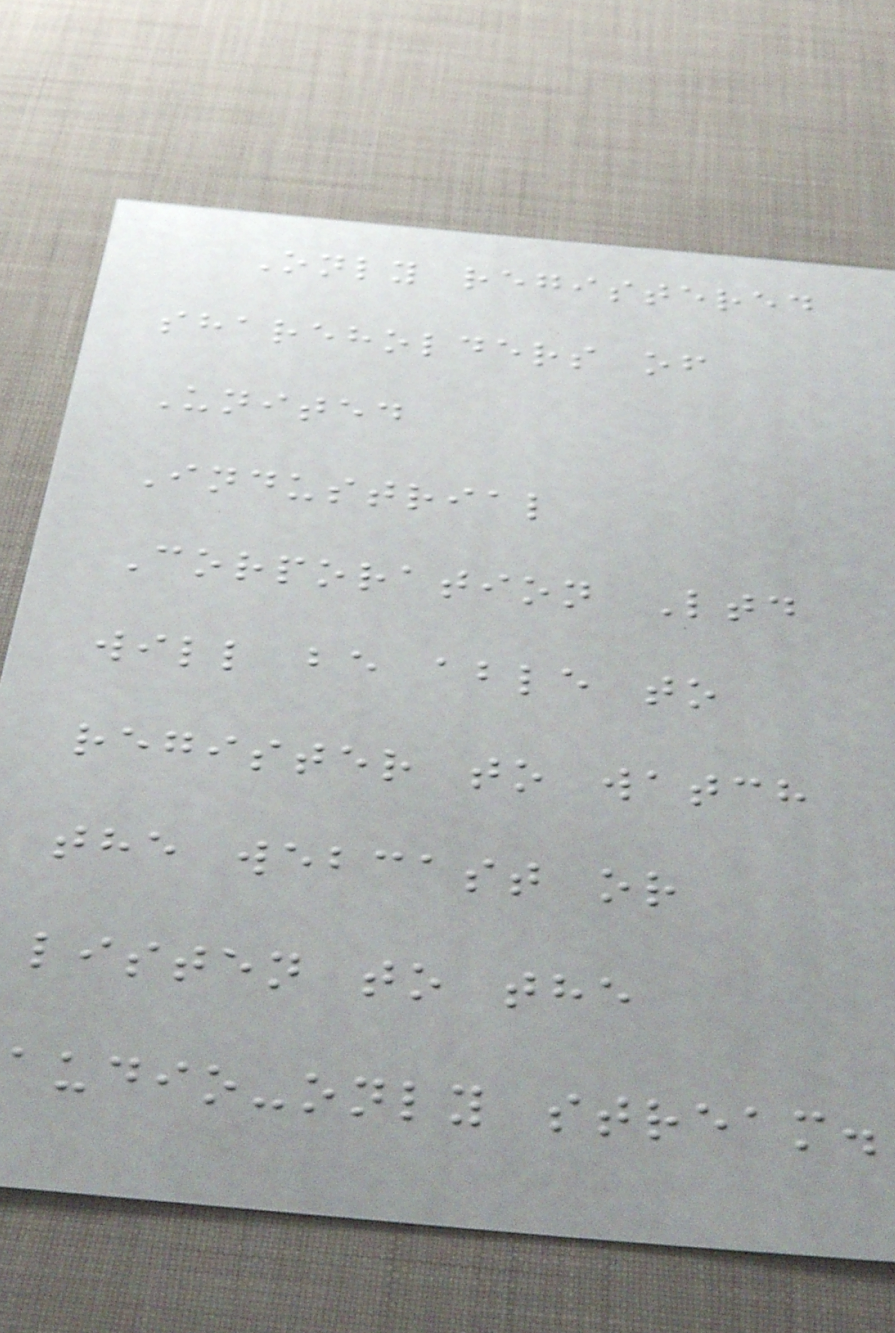Only registered
shareholders of
United
Industrial
Corporation Ltd
will be able to
register to watch
the webcast or
listen to the
audio-only stream.
